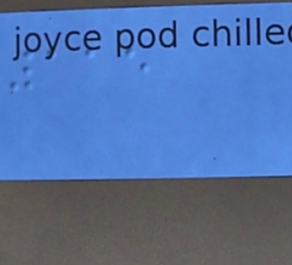115
